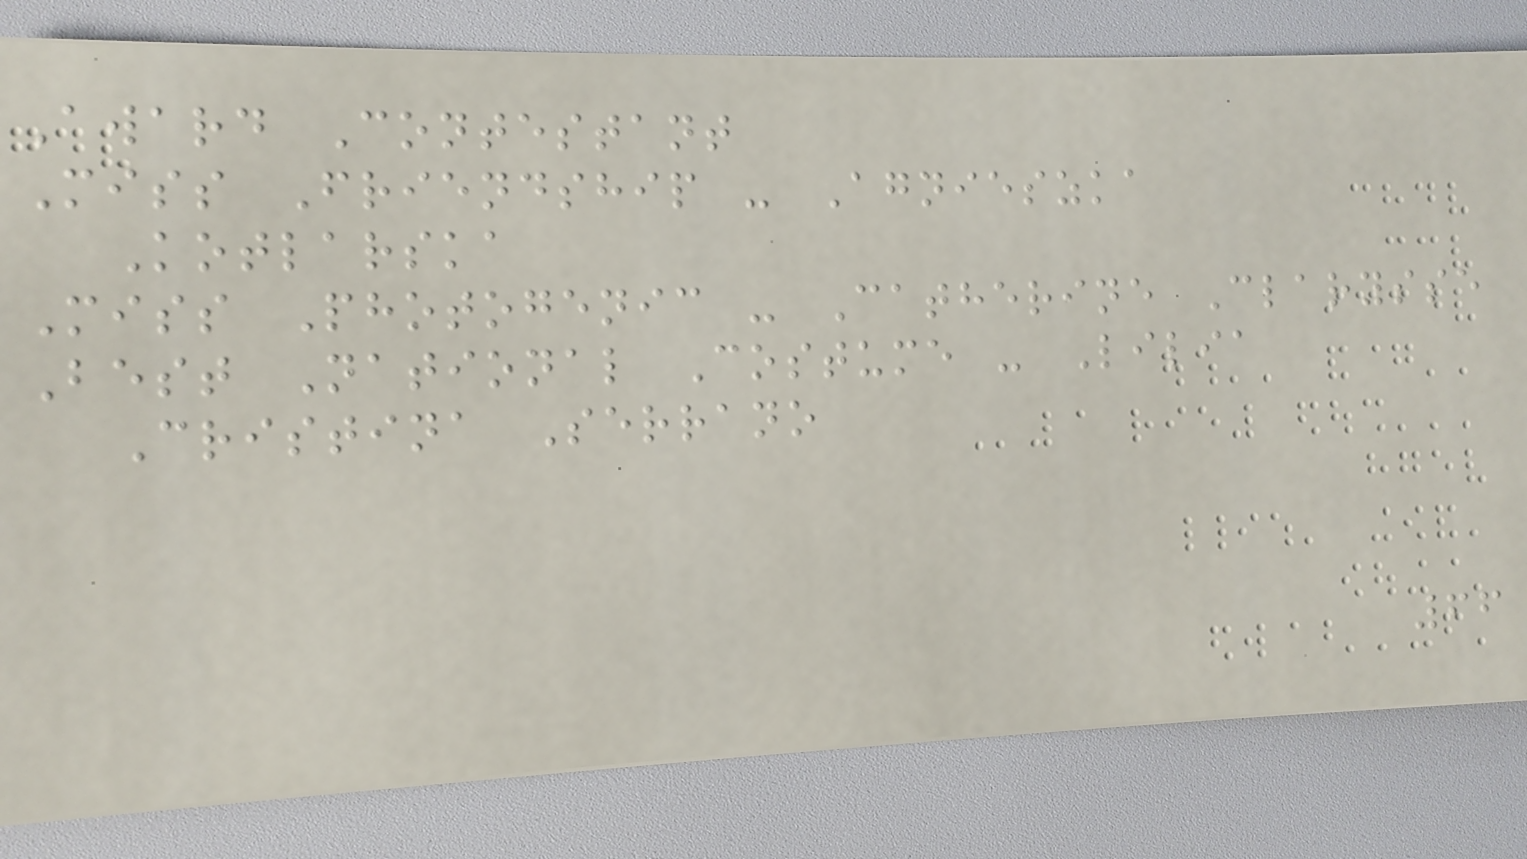Award Contestant
Miss Friendship - Agnieszka
Kotlarska
Miss Photogenic - Catherine Clarysse
Best National Costume - Lilia
Cristina Serrano
66
